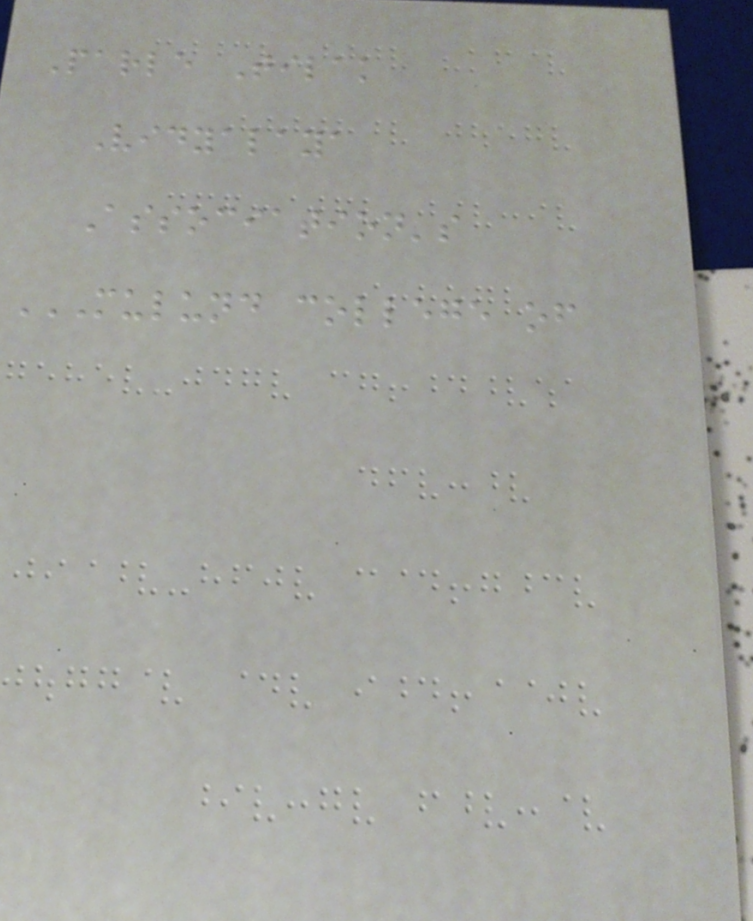Parle Tilak
Vidyalaya
Association's
MULUND COLLEGE OF
